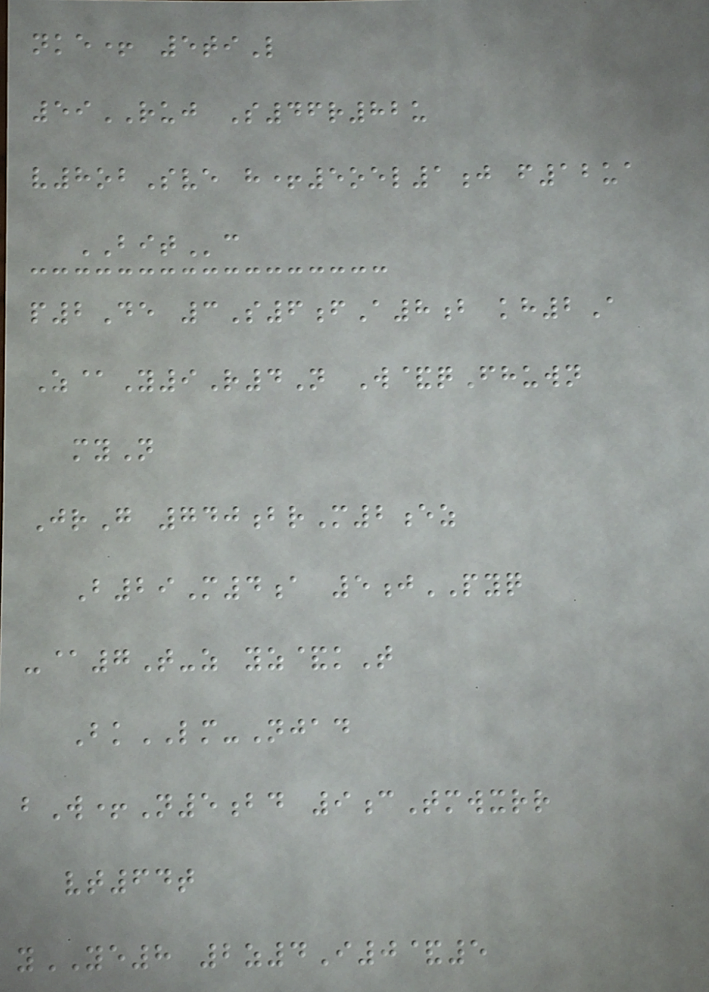nke+ 5tiL
59RUJ S46r82u
v8obSve h+5oel1j f12ua
BITc
p2De 3S6fA8b kh2A
Z@Y9R4N W&qFhuwn
myN
JrG 740brM2ez
B29M4a 5jPYQ
-@7T-z yz&kT
BkLM-Njad
bW+N5bd 9cTmwxrr
vt64t
yYE8 2z4I0&5
